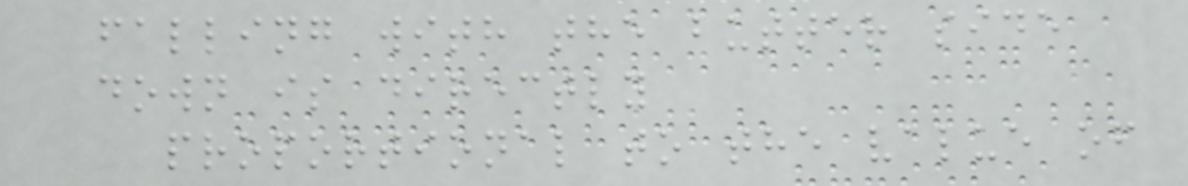falling with the butter side
down is directly
proportional to the value of
